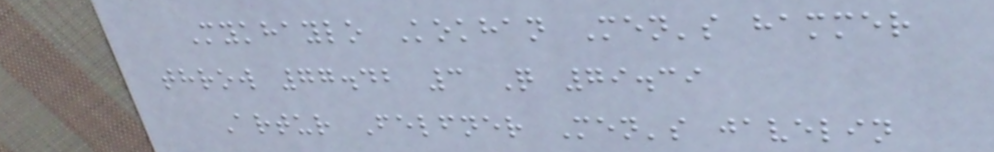Mykhaylo Kokhan Men's hammer
throw 77.42 3 Q 79.39
Artur Felfner Men's javelin
